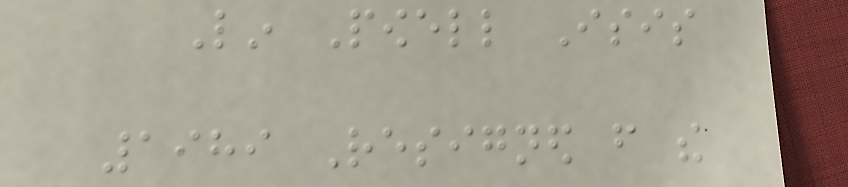Lin Powell Isis
1989 Resigned from the
